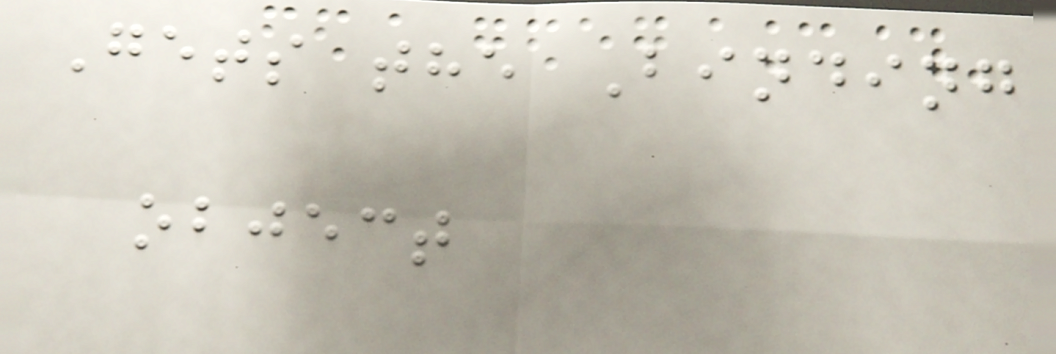Gets the Binding
object
